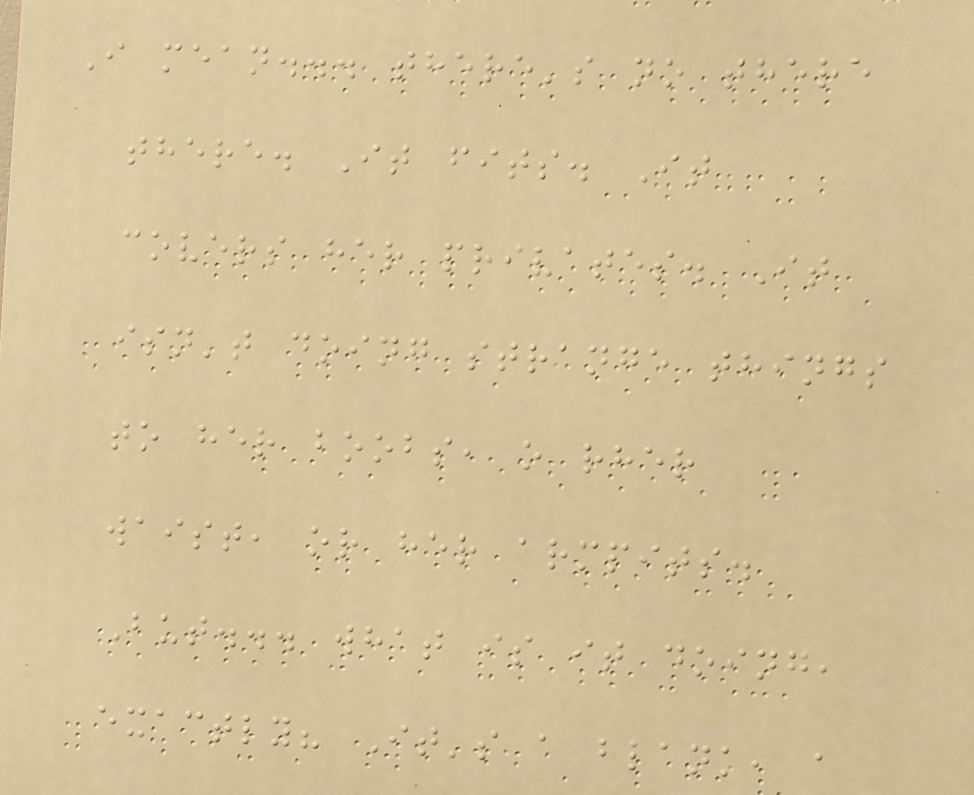I mean... there's no there
there. It fits. It
covers her privates. It
isn't doing strange things
to her boobs, o rher
waist, or her armpits.
But... what is it doing,
exactly? It's a blank, a
